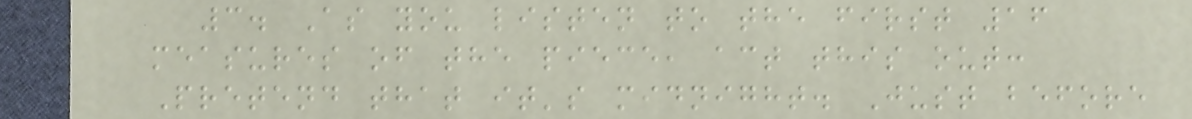3. As you listen to the first 16
measures of the piece, act this out:
Pretend that it's midnight. Just before
